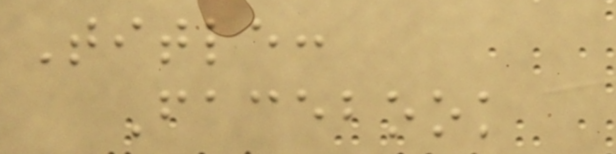Title:
Facebook
